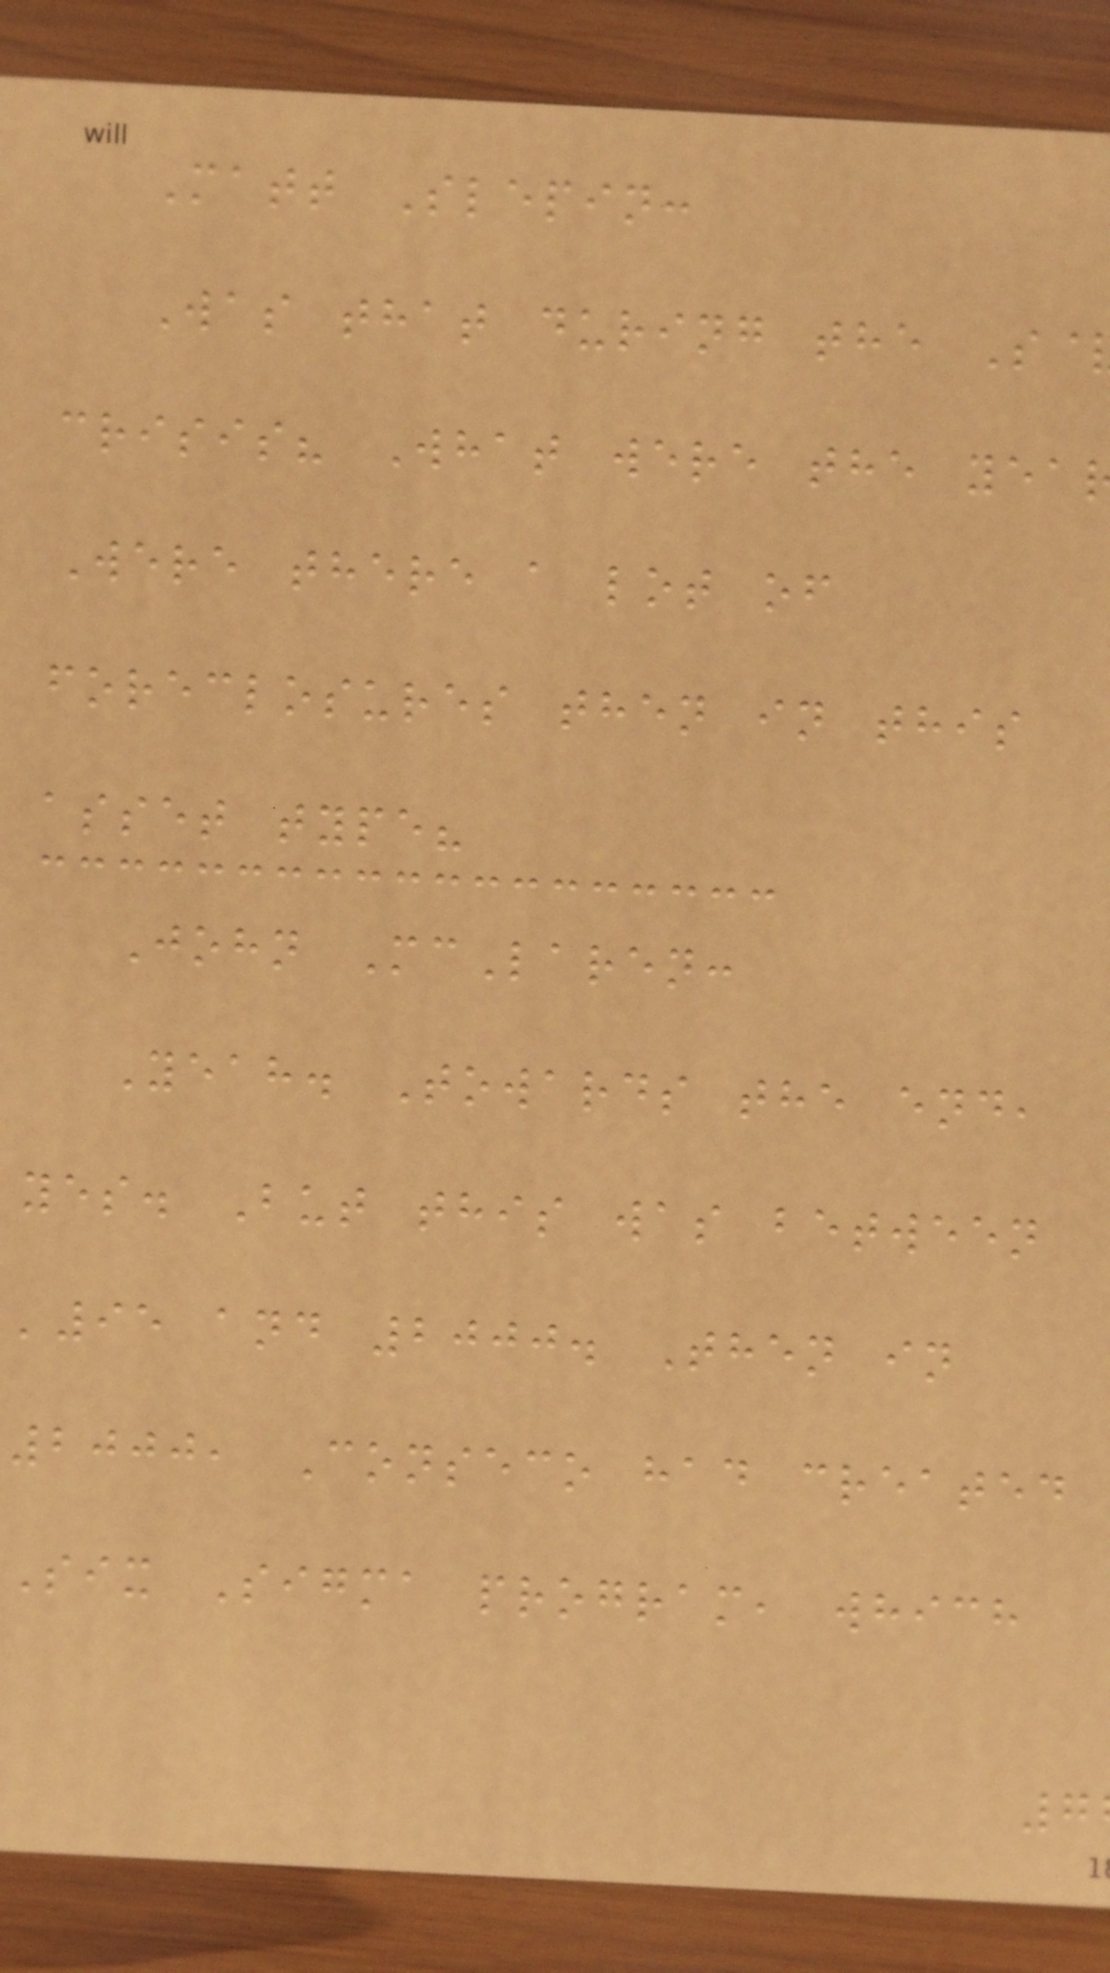Matt Slepin:
Was that during the S
crisis? What were the yea
Were there a lot of
foreclosures then in this
asset type?
John McLaren:
Yeah. Towards the end,
yes. But this was between
'95 and 2000. Then in
2000, Conseco had created
Six Sigma program, which
